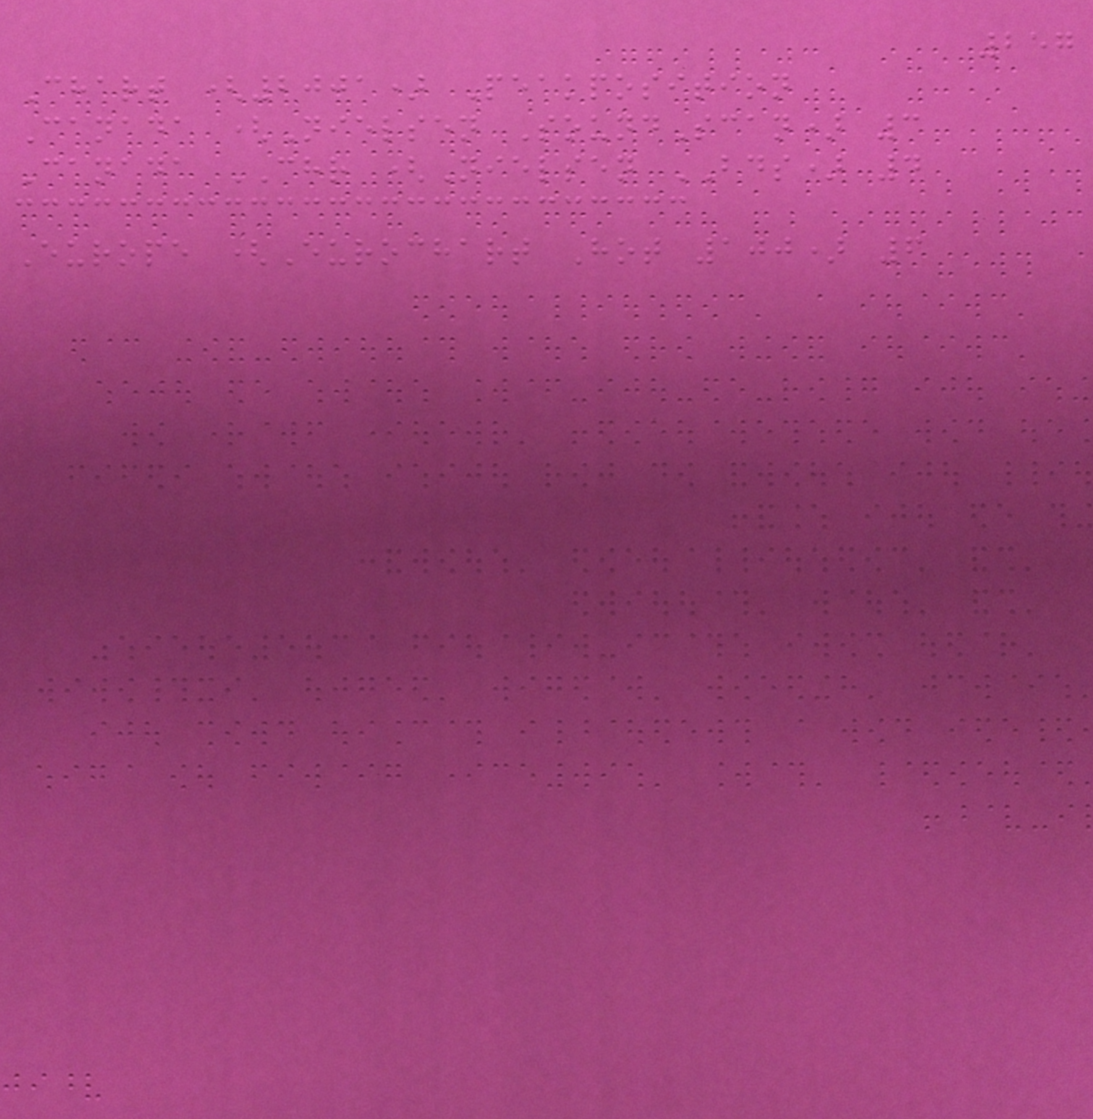257
Chart (2001) Peakposition
Canada (Nielsen SoundScan) 3
Canada CHR (Nielsen BDS) 4
Europe (Eurochart Hot 100) 6
